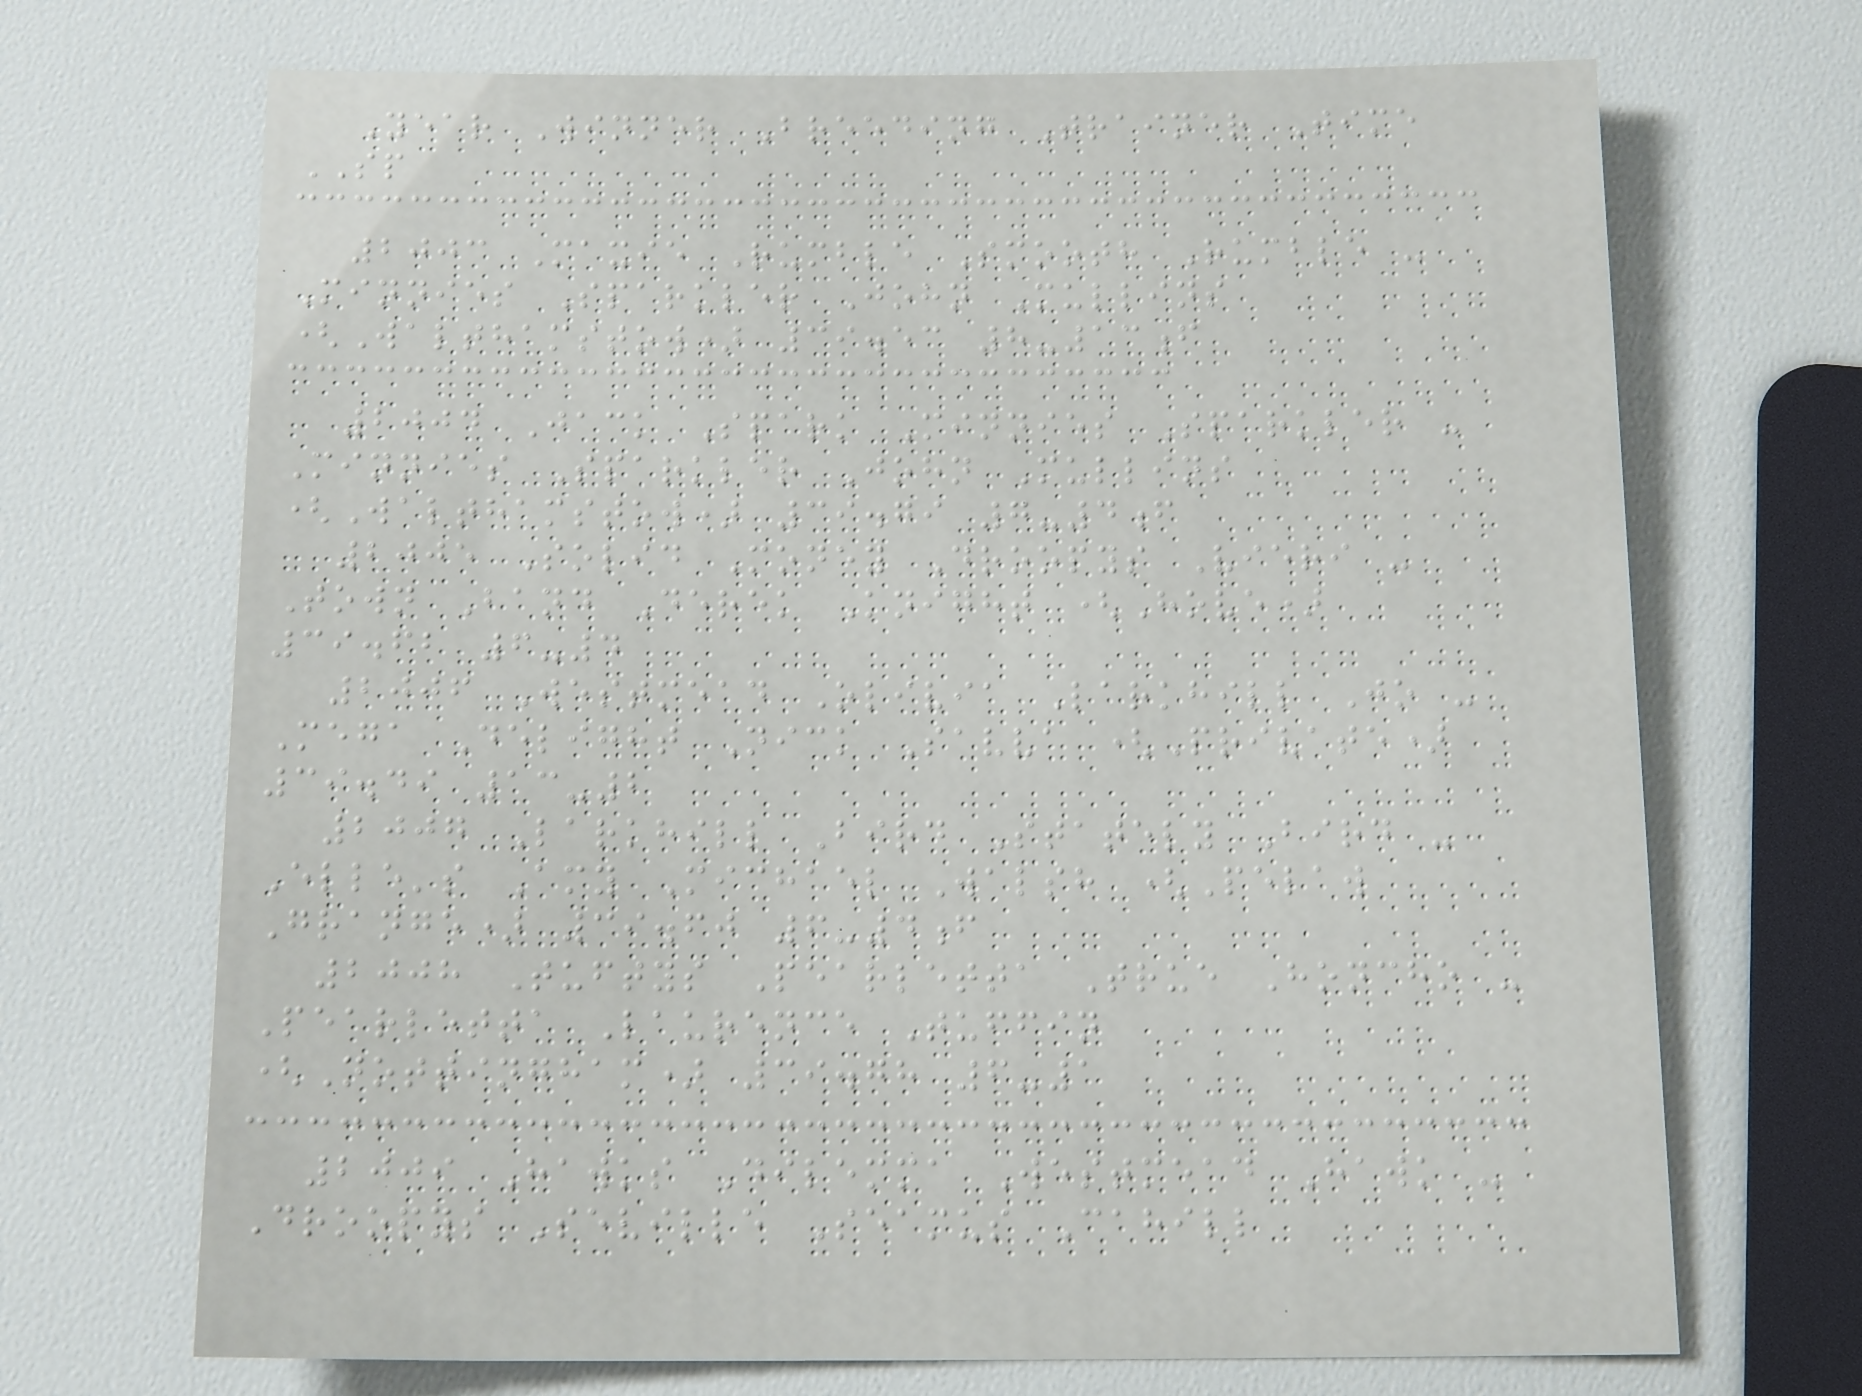Year Winner Breeding Trainer Time
SP
2003 Maxie Rumble Smooth Rumble -
Minnies Sparkler John Mullins
(Walthamstow) 39.53 8-13f
2004 Jack Spark Minnies Sparkler -
Minnies Sparkler John Mullins
(Walthamstow) 39.79 7-4f
2005 Solid Money Droopys Vieri -
Town Band Derek Knight (Hove)
39.62 6-4
2006 Westmead Olivia Larkhill Jo -
Mega Delight Nick Savva (Private)
39.49 13-2
2007 Larkhill Bird Stately Bird -
Elle's Amy Michael Walsh (Pelaw
Grange) 39.60 6-4f
2008 Tuftys Pearletta True Honcho -
Pearletta Laurence Tuffin
(Nottingham) 39.78 6-1
2009 Hawks Dilemma Westmead Hawk -
Droopys Seville Seamus Cahill
